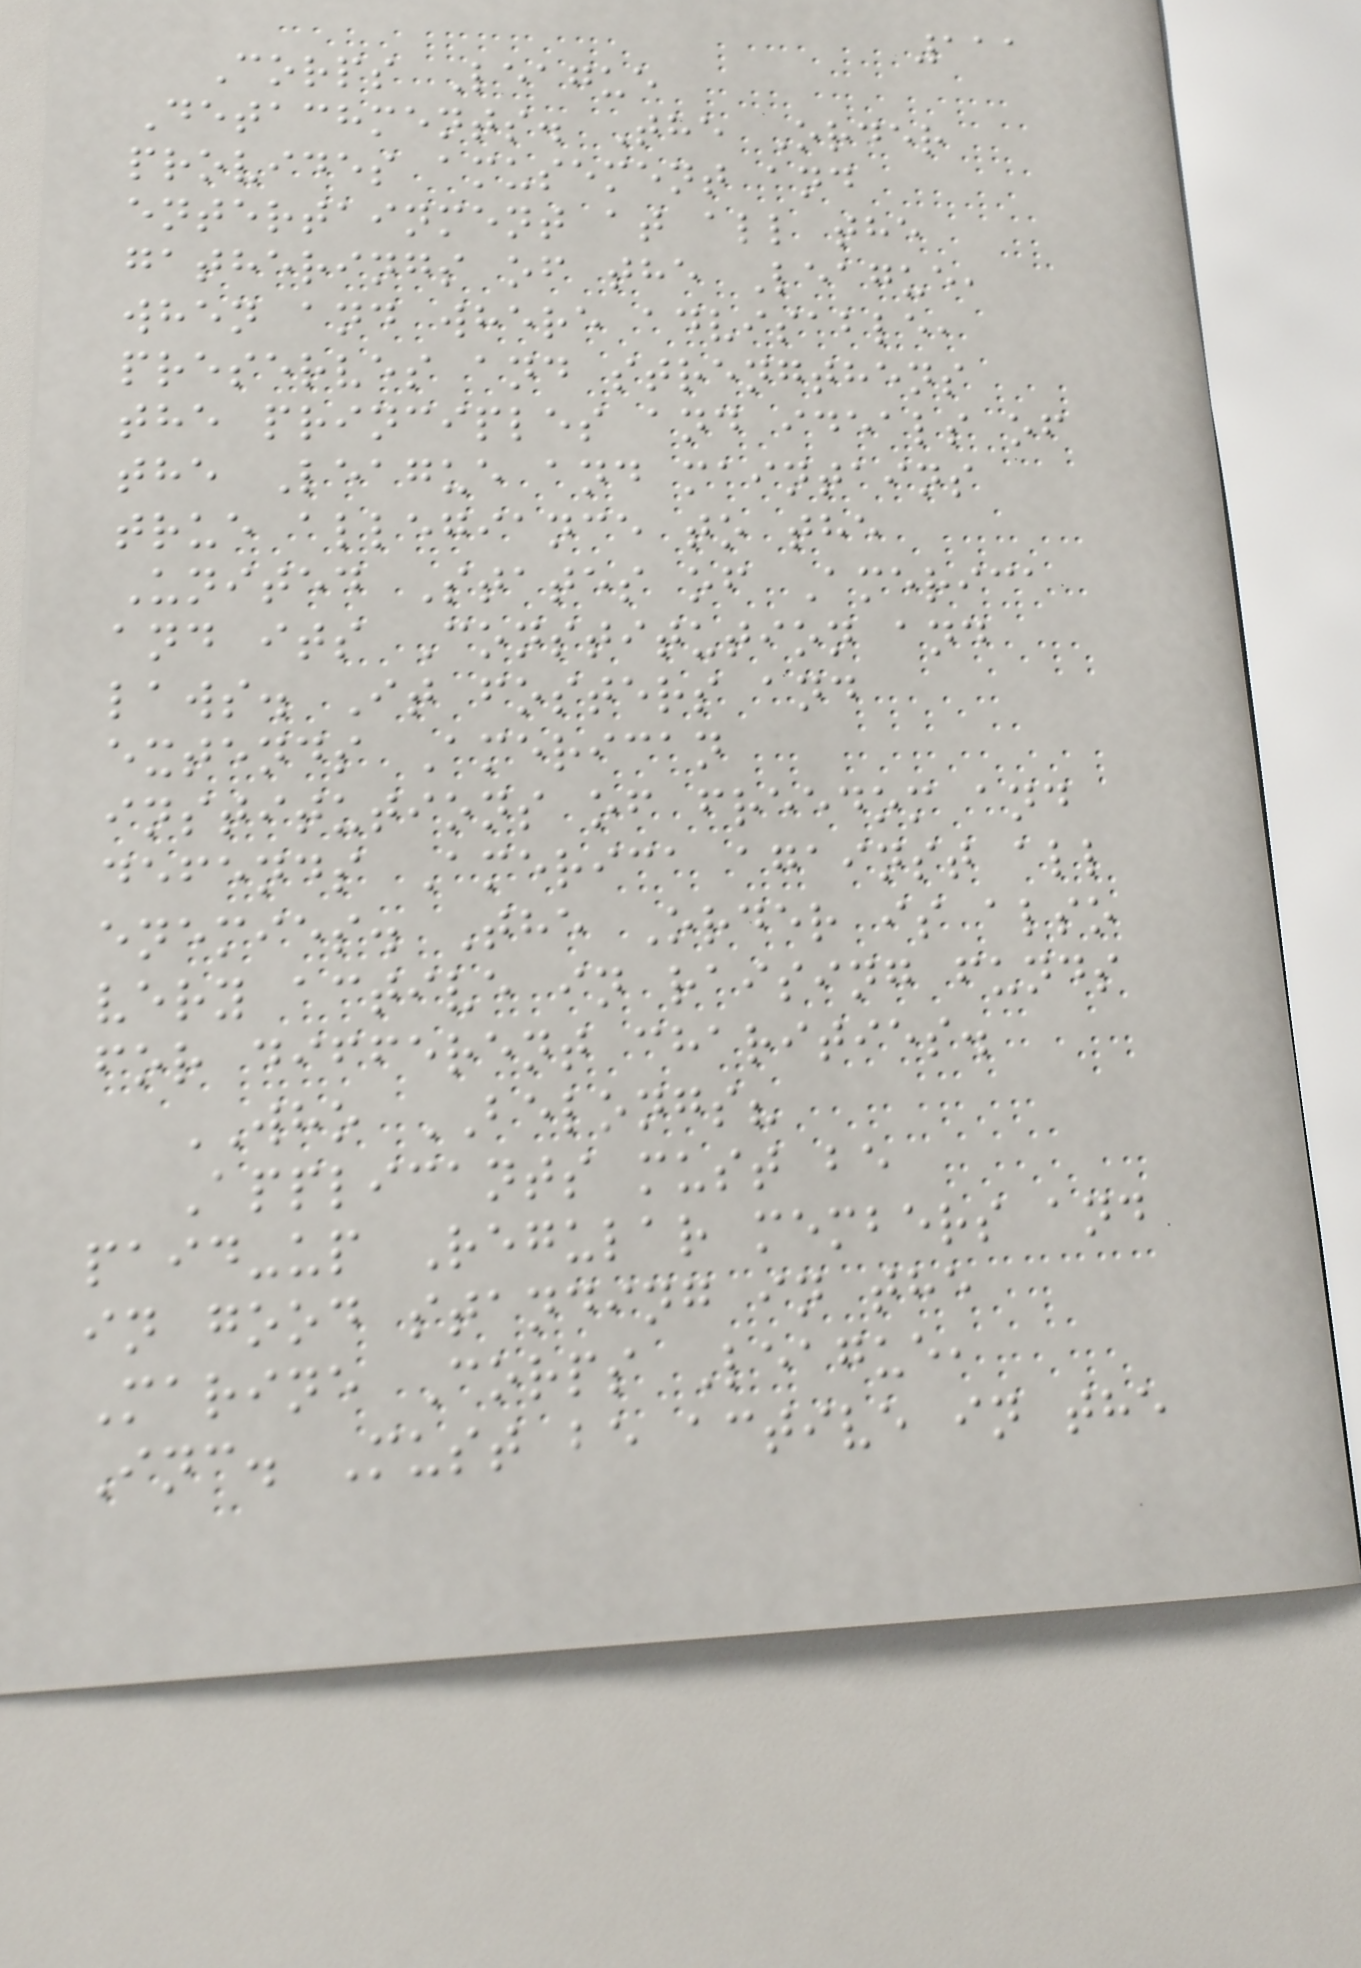111
Corps League
Detachments. The Order
provides amusement and
entertainment at all the
gatherings of the League,
when and where advisable,
preserves and strengthens
the principles and ideals of
the League and maintains
true allegiance to the
United States of America
and its Constitution and
laws. It fosters and
extends American
institutions of freedom and
defends America against all
enemies. The Order is also
very active in raising funds
for different charities.
WHO BELONGS?
Applicants must be
paid-up Regular members and
in good standing in the
Marine Corps League,
Inc. Must be active in the
